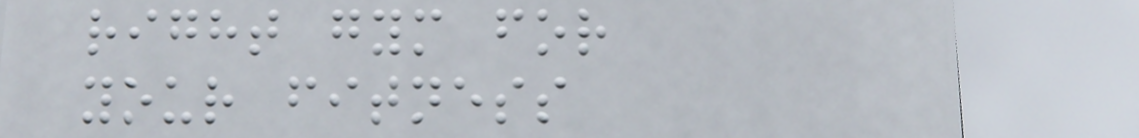right gym for
your fitness
